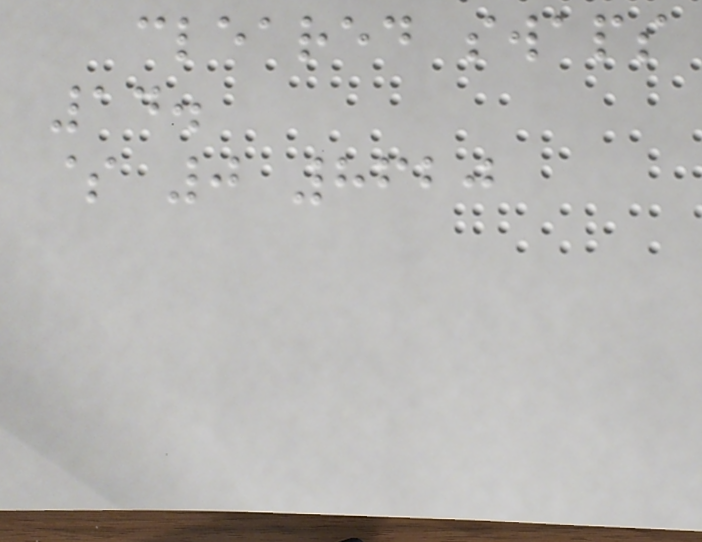cleared swaps
14.
$ 0 8620
